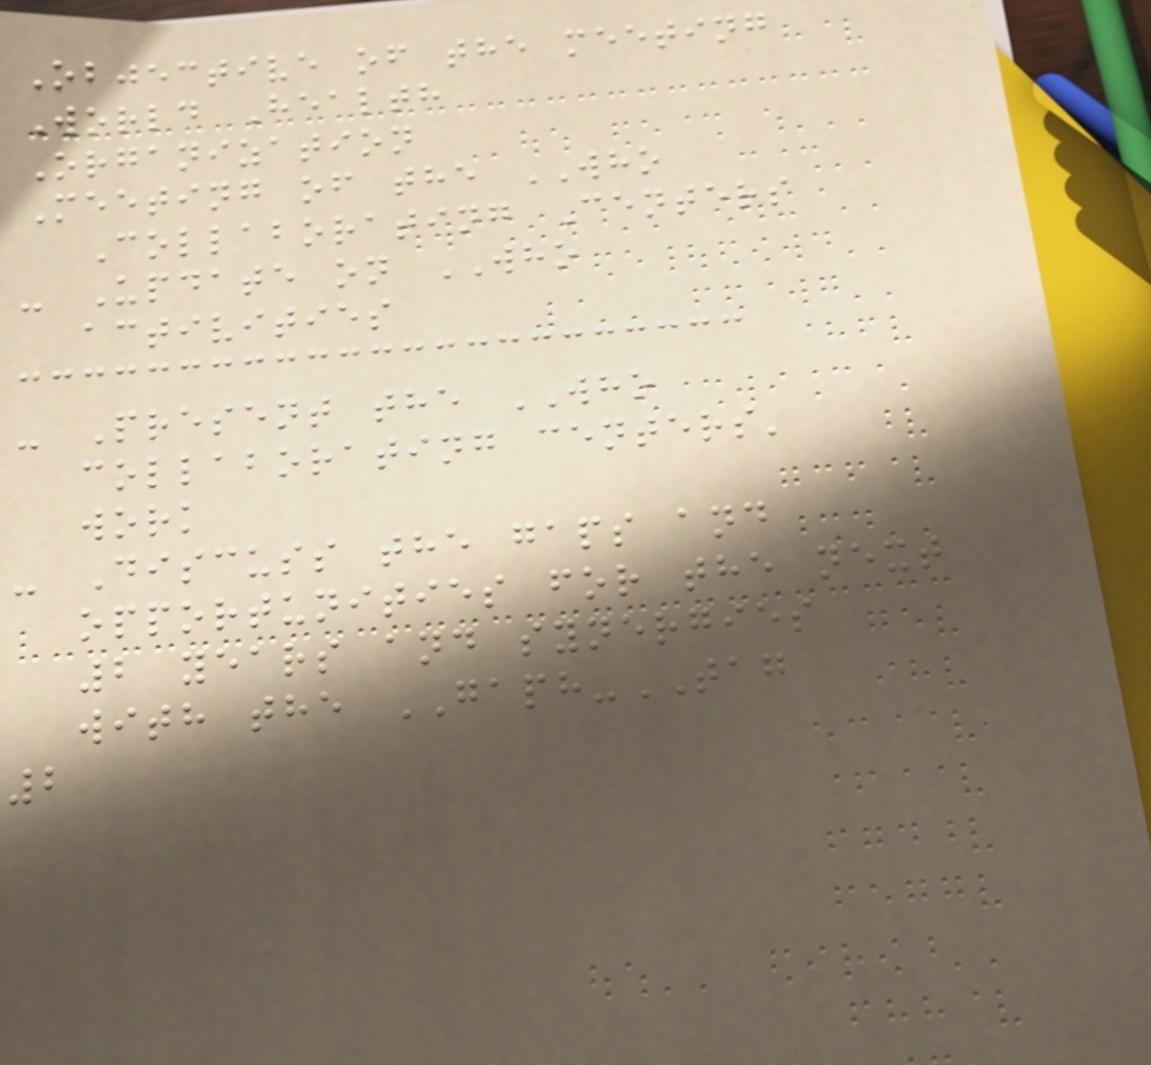Objective of the meeting
World Health
Organization
Meeting of the WHO
Collaborating Centers
- Update on WHO
activities
- Present the WHO
collaborating centers'
work
- Discuss the gaps and
opportunities for the next
2 years and synergies
with the GAPH-TAG
2
